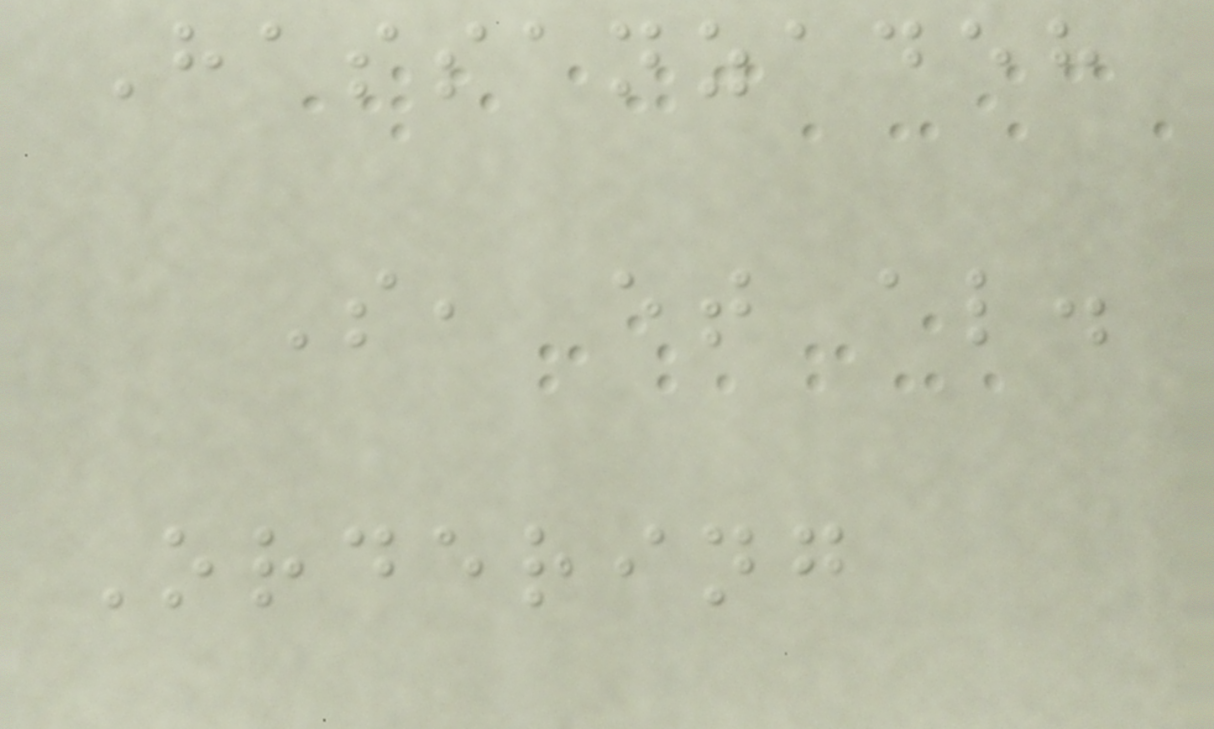Hassanzadeh
S, et al.
Ordering
